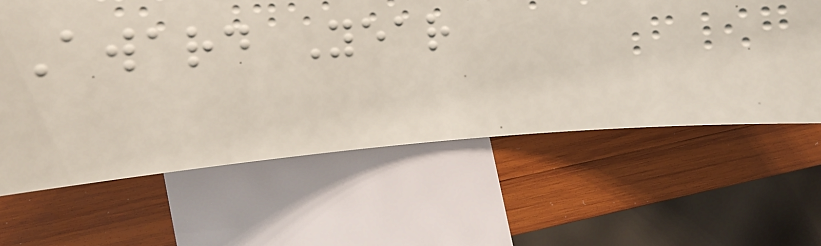Award Year
